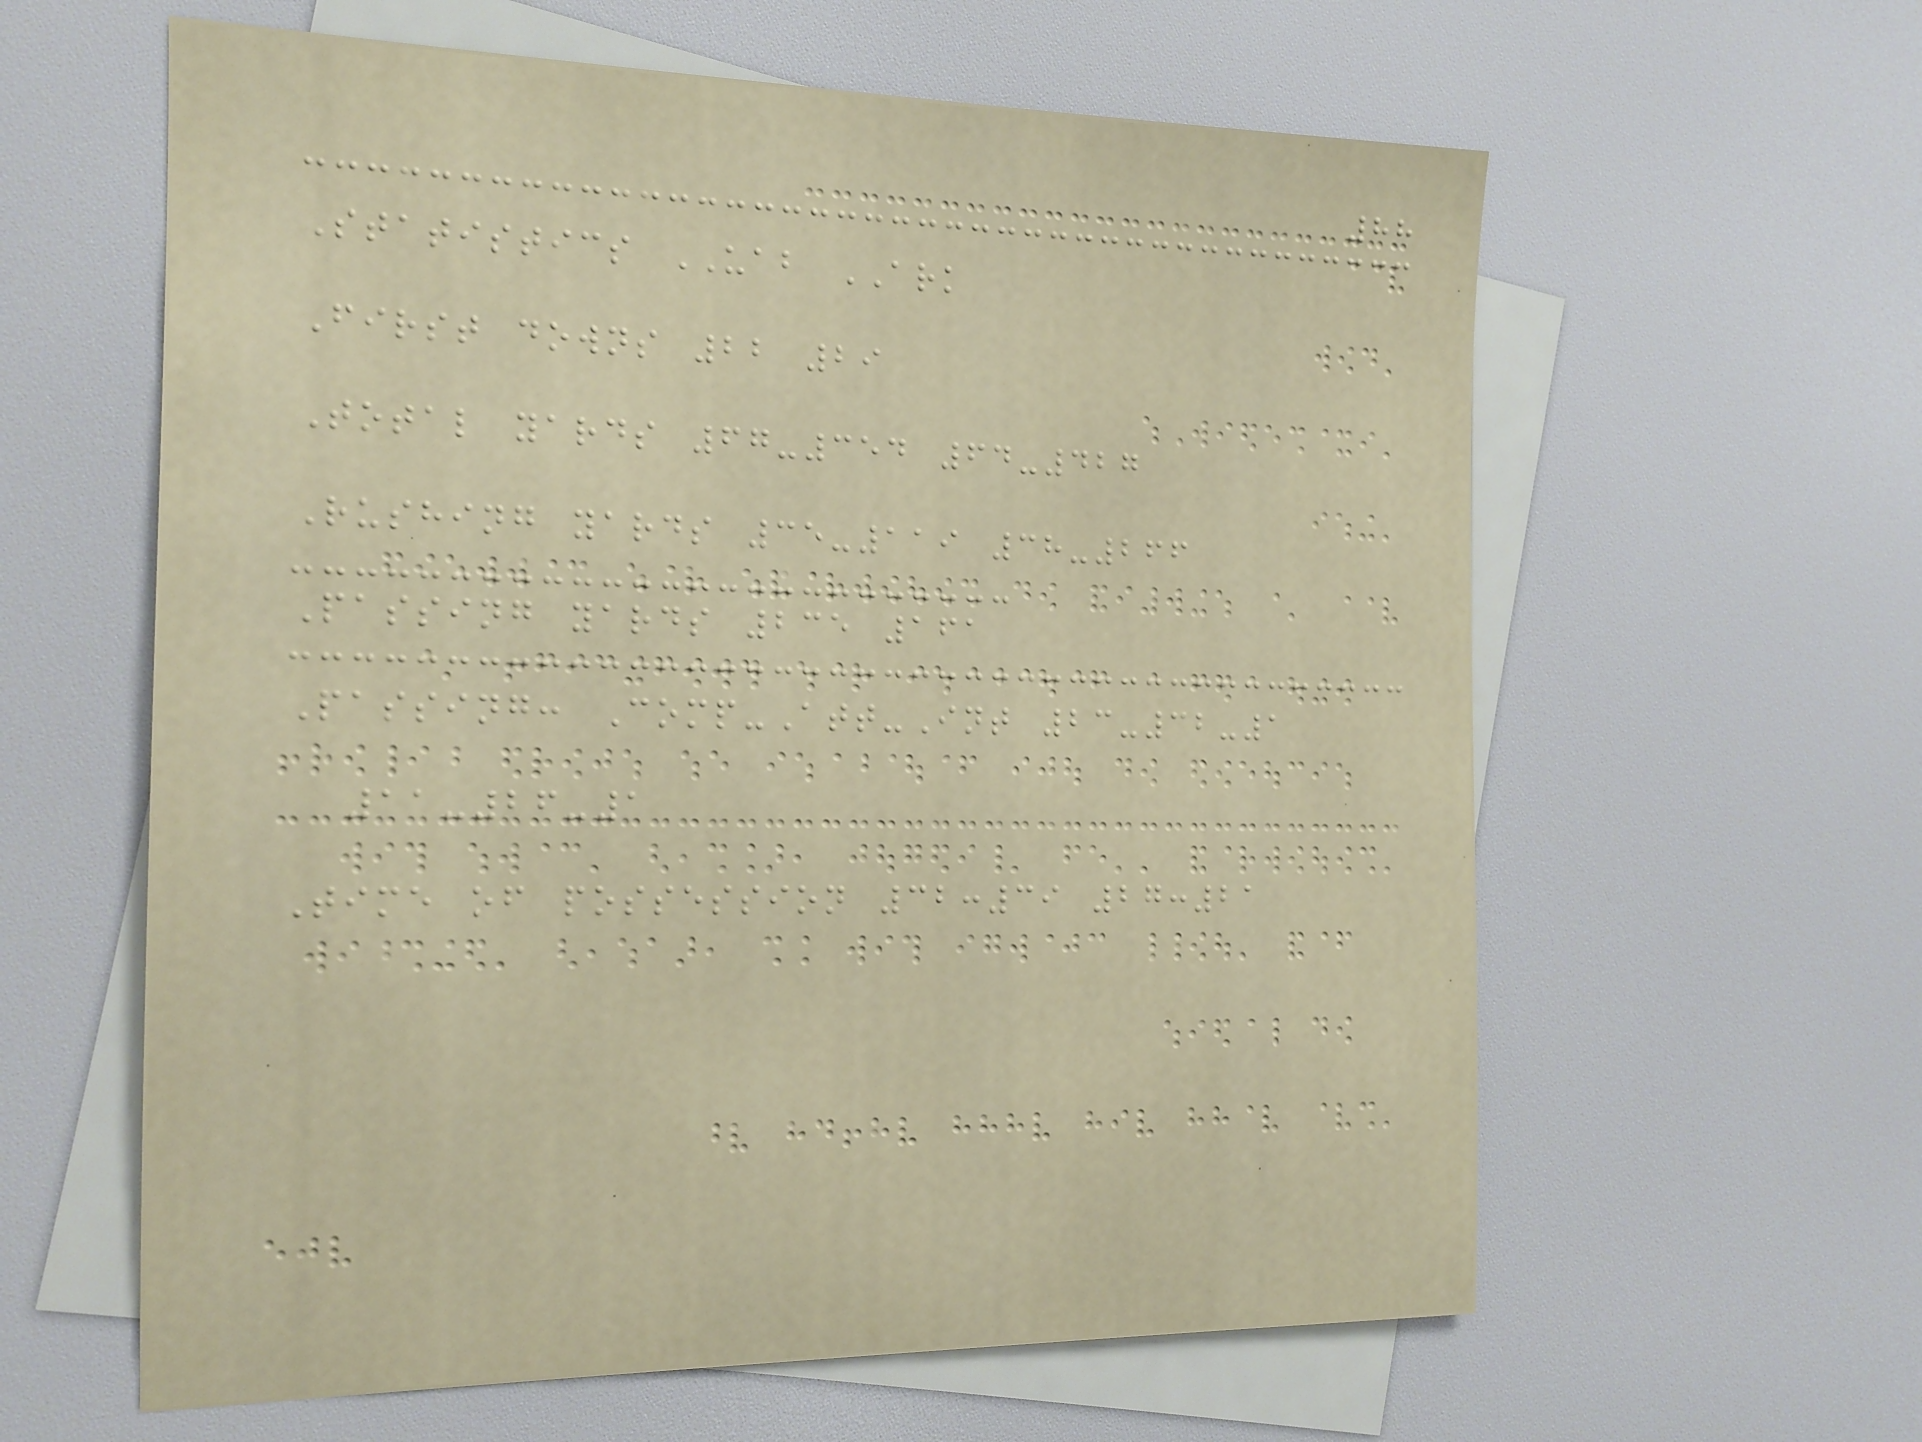88
Statistics UAB ARK
First downs 22 29
Total yards 67-354 64-427
Rushing yards 35-119 38-266
Passing yards 235 161
Passing: Comp-Att-Int 23-32-1
11-26-1
Time of possession 32:39 27:21
